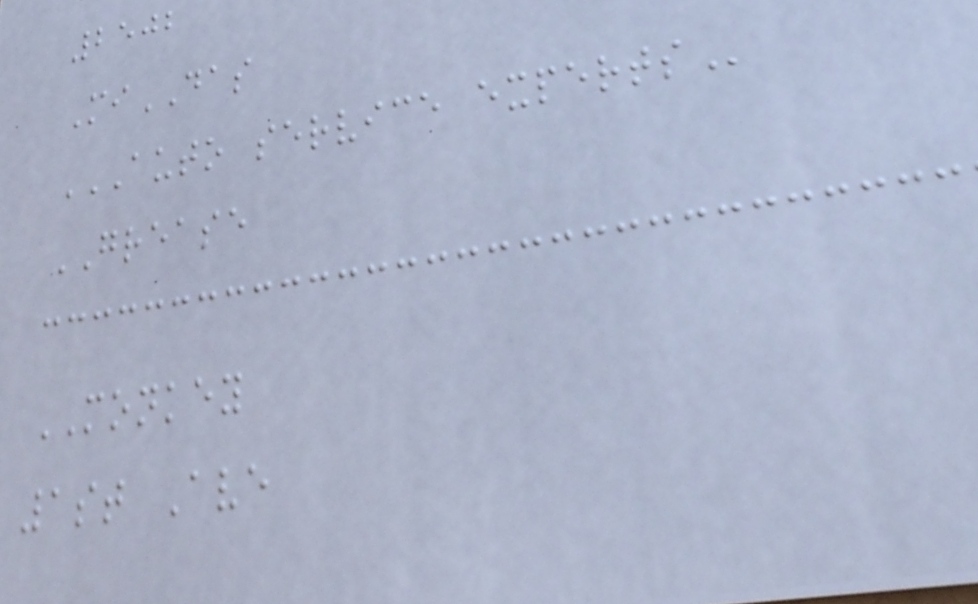2502
MiDAS
AUTO SERVICE EXPERTS
GREASE
MONKEY
1st Ave
